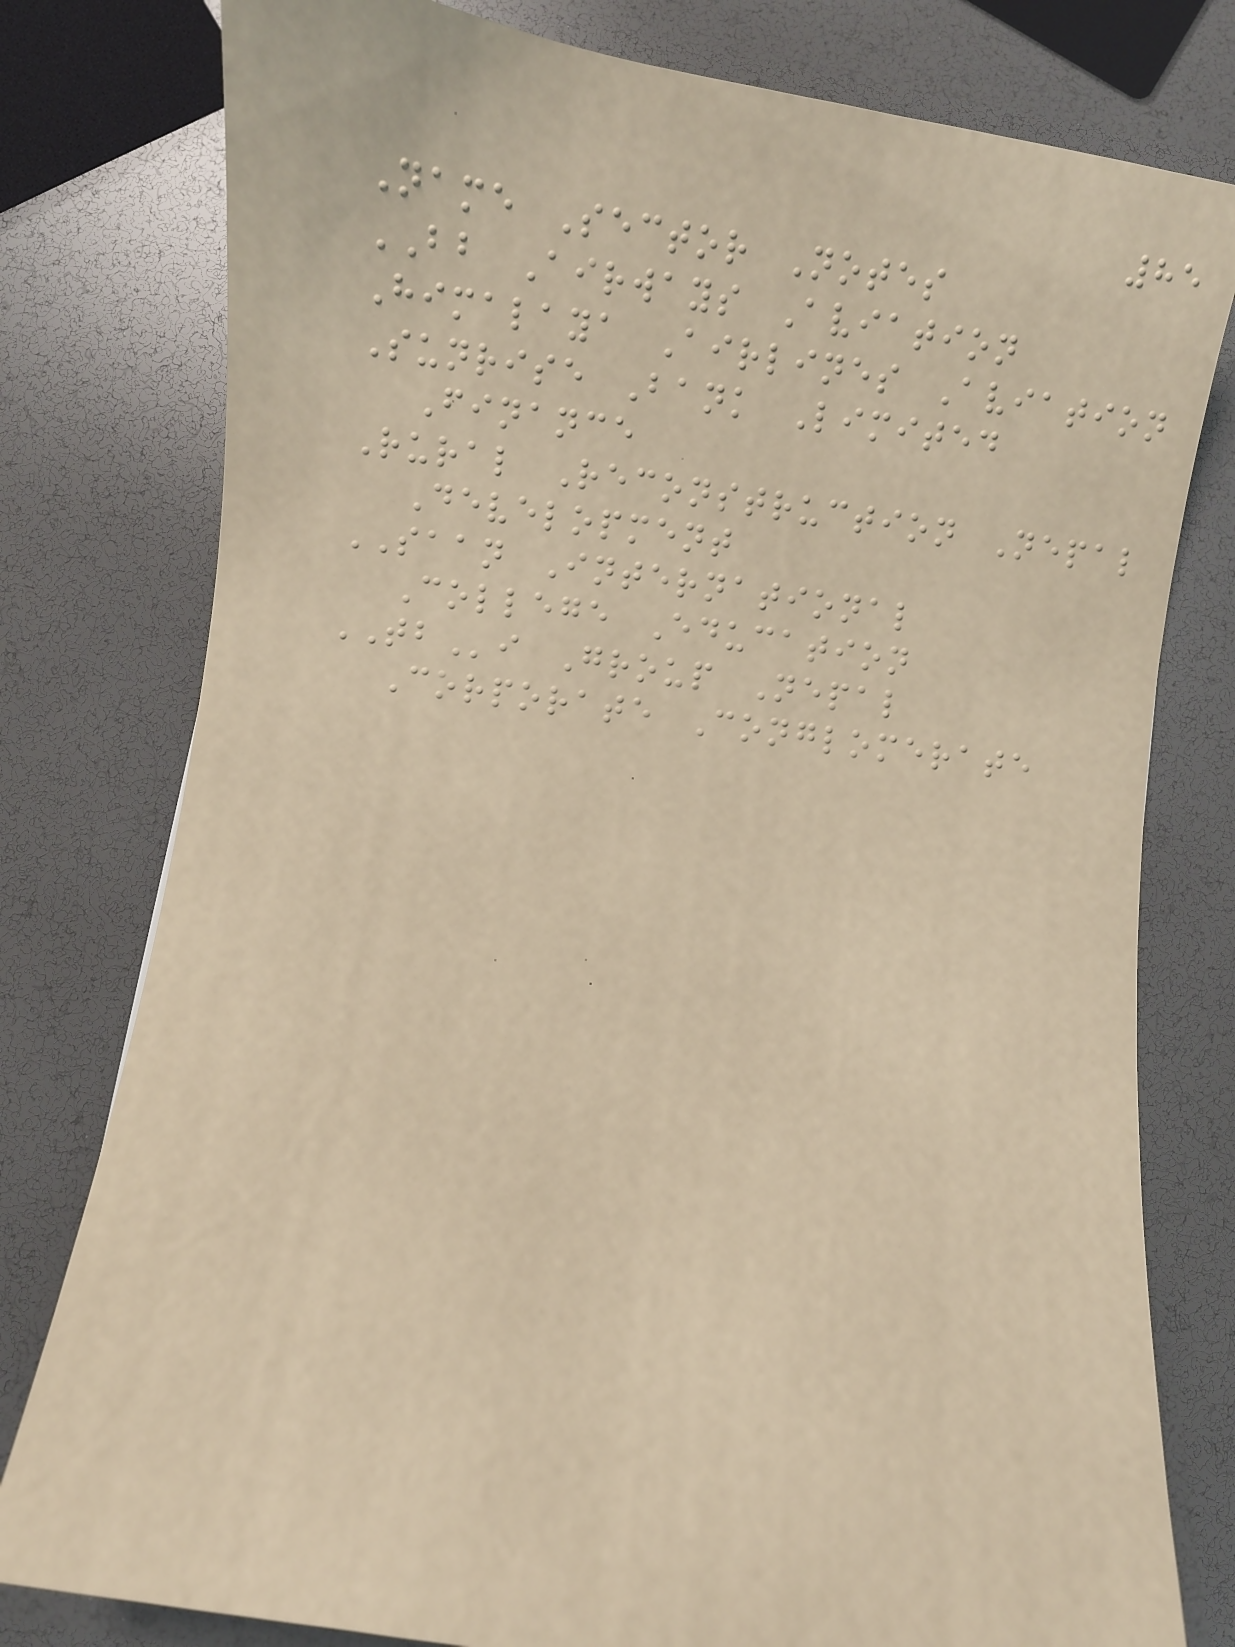85
Name Sector Notes
BB Airways Aviation
Himalaya Airlines Aviation
Sunrise Bank Limited
Finance
Rural Reconstruction Nepal
Development
SAAN International
College Education
TBi Group Nepal
Corporate Conglomerate
